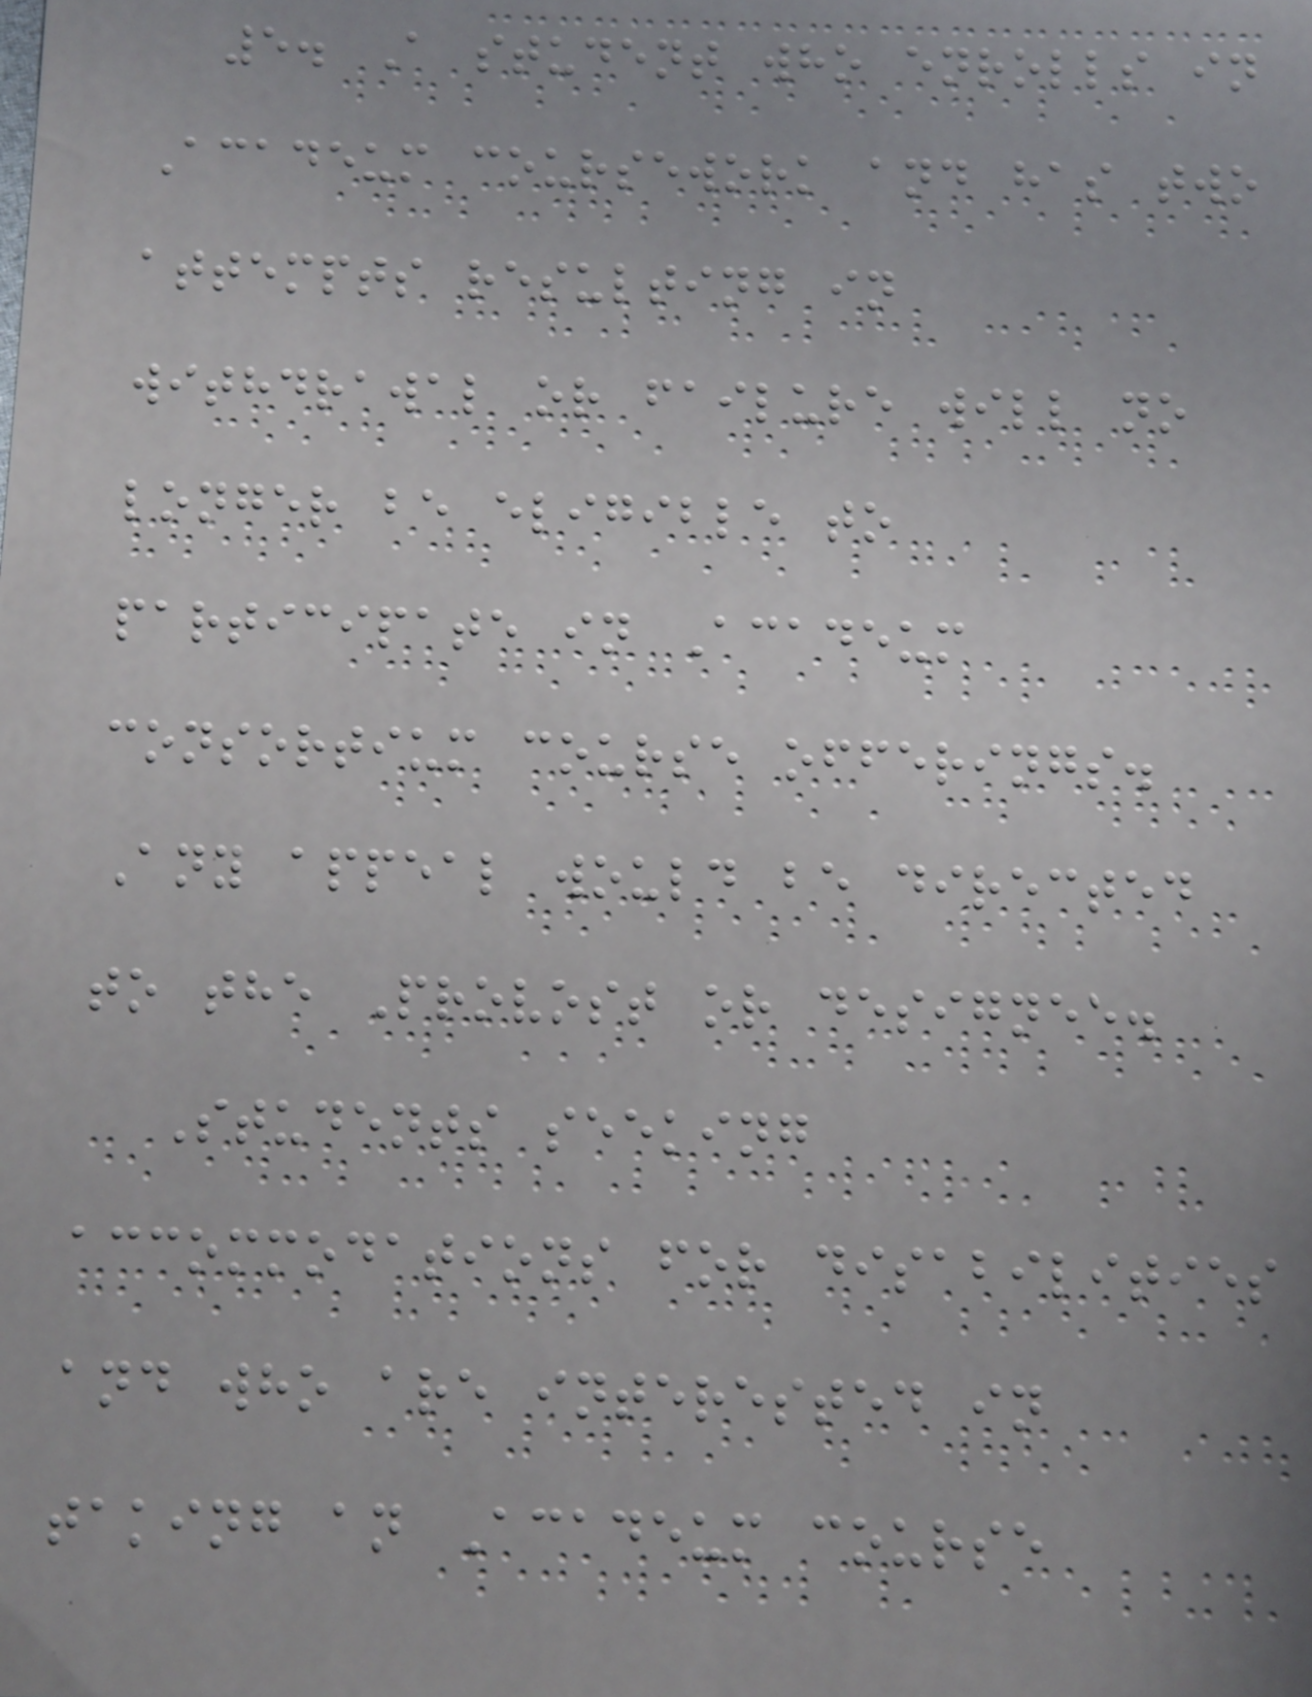5. A student who enrolls in
Acadeum coursework and has two
attempts resulting in
withdrawal or failure will no
longer be eligible to
participate in Acadeum
consortium course offerings.
Any appeal would be directed
to the Provost or designee.
Students seeking
accommodations for disabilities
and who are interested in
taking an Acadeum course
